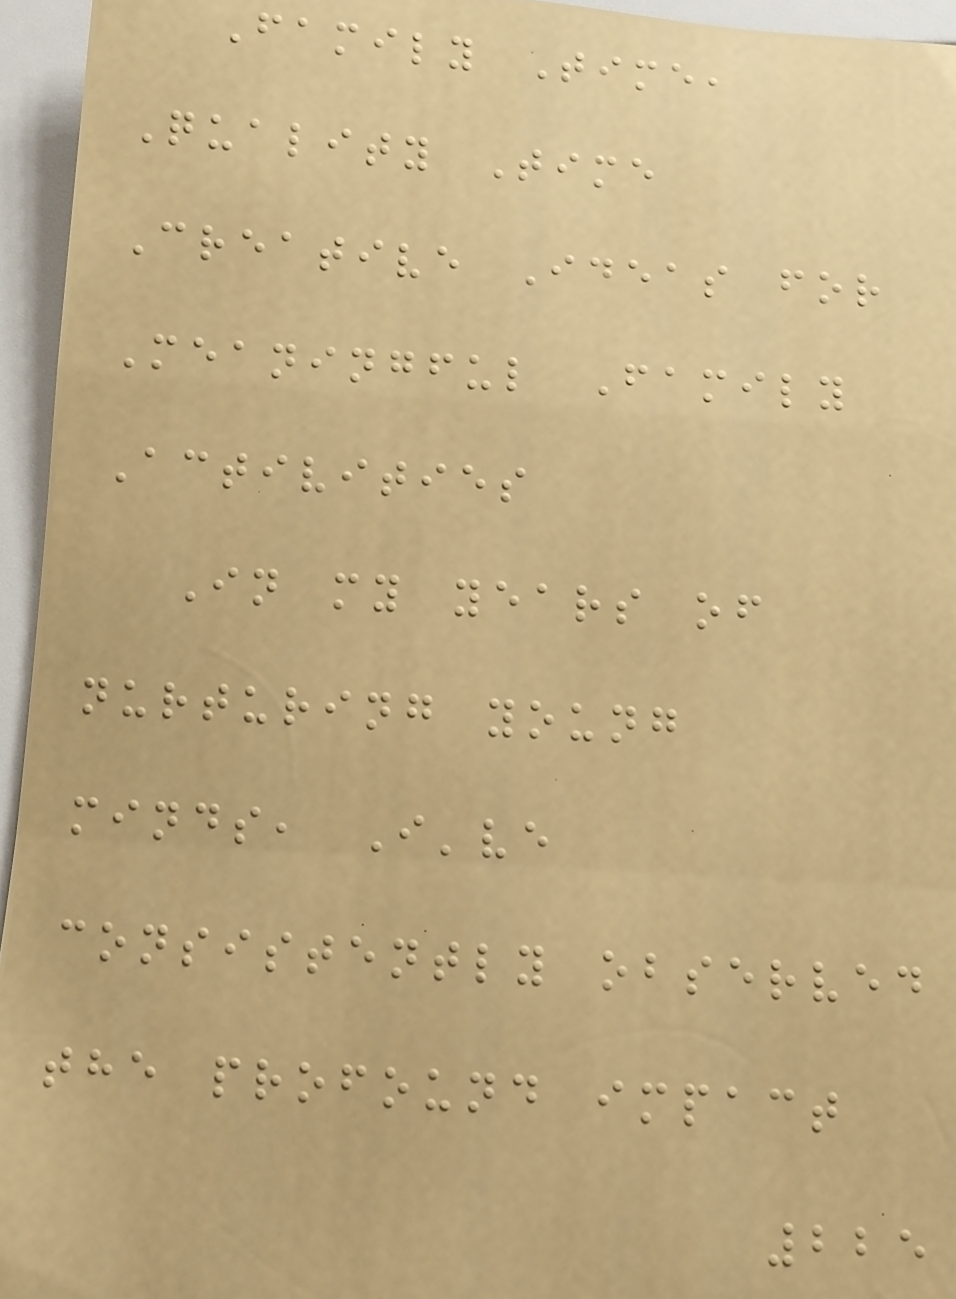Family Time,
Quality Time
Creative Ideas for
Meaningful Family
Activities
In my years of
nurturing young
minds, I've
consistently observed
the profound impact
225
